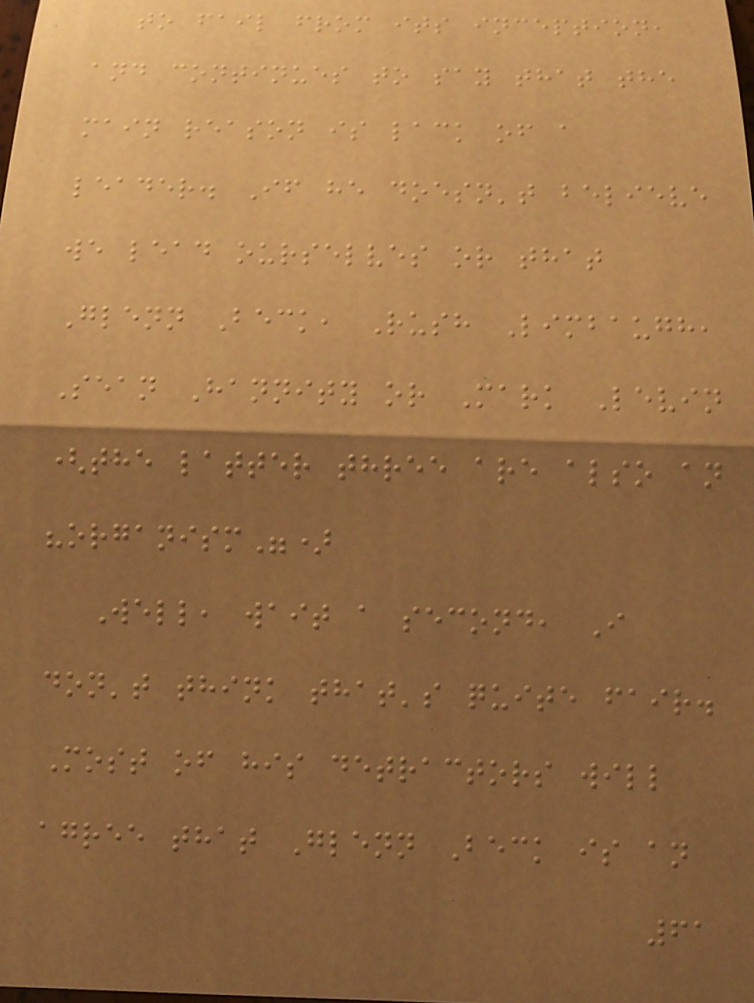to fail from its inception,
and continues to say that the
main reason is lack of a
leader. If he doesn't believe
we lead ourselves or that
Glenn Beck, Rush Limbaugh,
Sean Hannity or Mark Levin
(the latter three are also an
"organism")
Well, wait a second, I
don't think that's quite fair.
Most of his detractors will
agree that Glenn Beck is an
61
